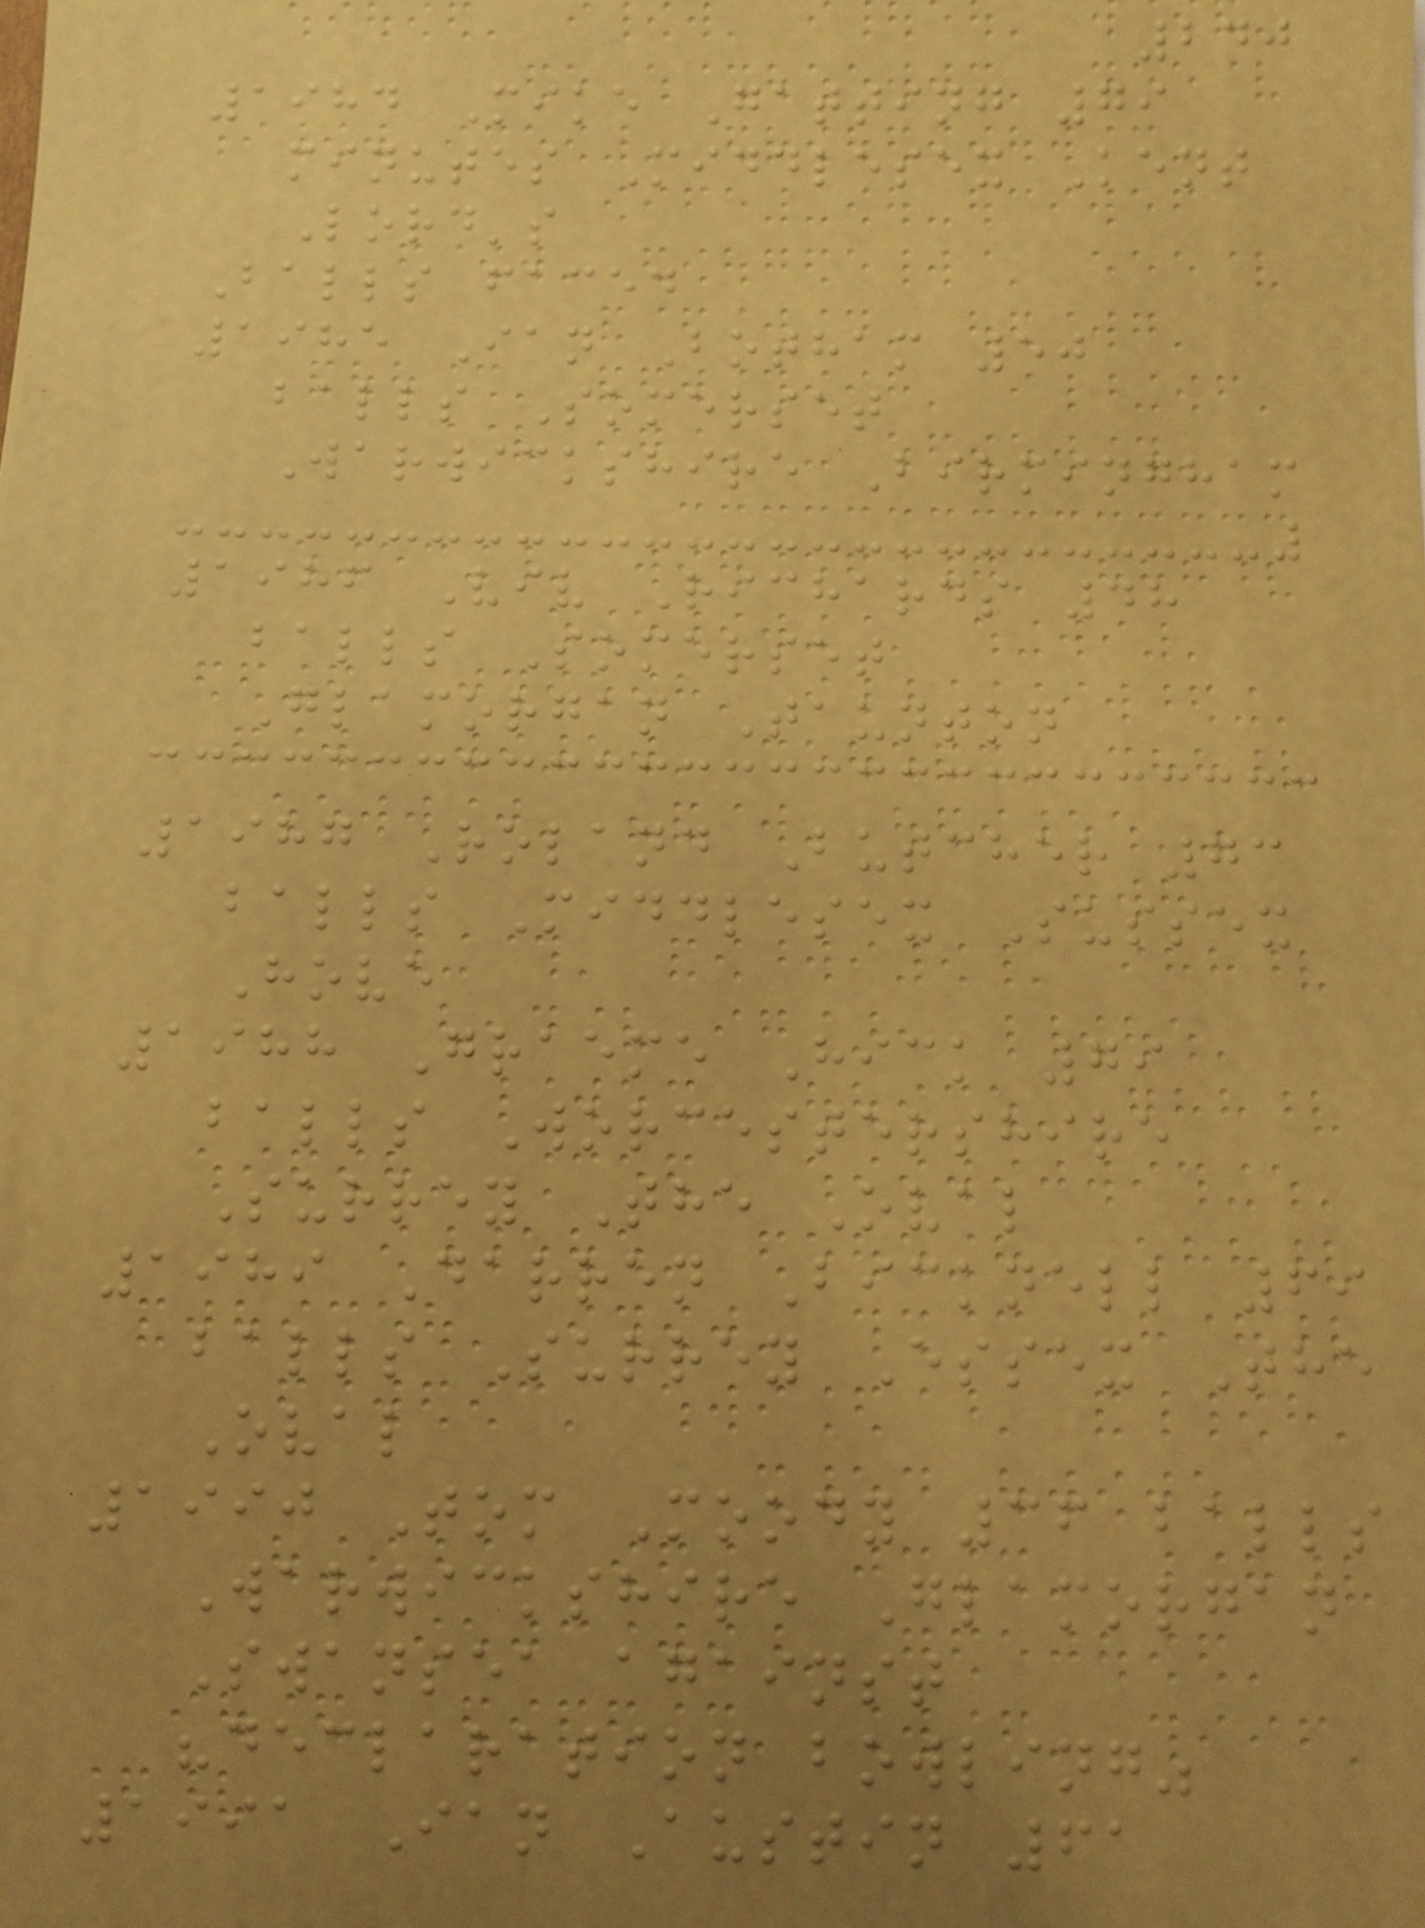240
1984 Mike Gatting 79
minutes Middlesex Kent
Lord's
Balls faced
1985 Ian Botham 50
balls Somerset
Warwickshire Birmingham
1986 Viv Richards 48
balls Somerset
Glamorgan Taunton
1987 Roland Butcher 73
balls Middlesex Sussex
Hove
1988 Graeme Hick 79
balls Worcestershire
Surrey The Oval
1989 Darren Bicknell 69
balls Surrey Essex The
Oval
1990 Tom Moody 36 balls
Warwickshire Glamorgan
Swansea against
"declaration bowling"
1991 Ian Austin 61
